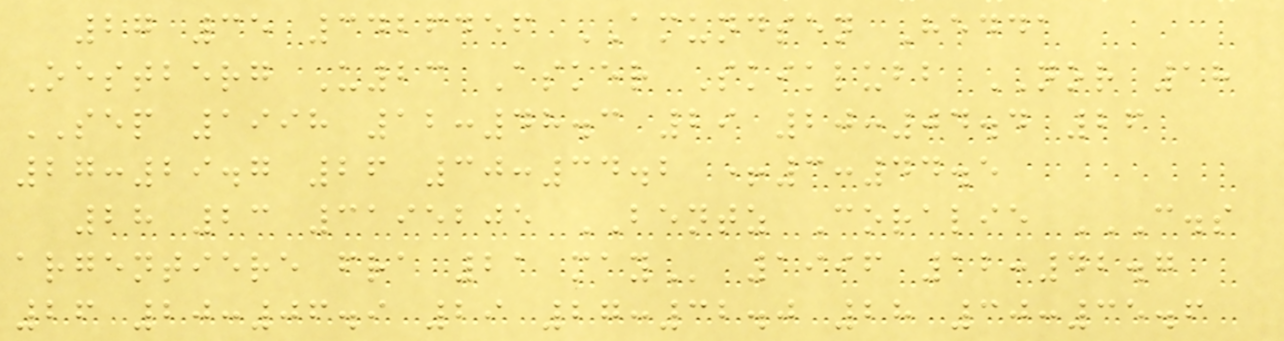27 35 3426456 AMUNDSEN Hedda
Oestberg U23 Asker Skiklubb NOR 18
SEP 1998 12:48.3 29 20:04.4 26
27:29.7 26 30:34.2 +3:44.5
28 23 3195205 BENTZ Coralie C.S
ARGENTIERE FRA 21 MAY 1996 12:42.7
26 20:06.9 29 27:32.0 28 30:35.6
